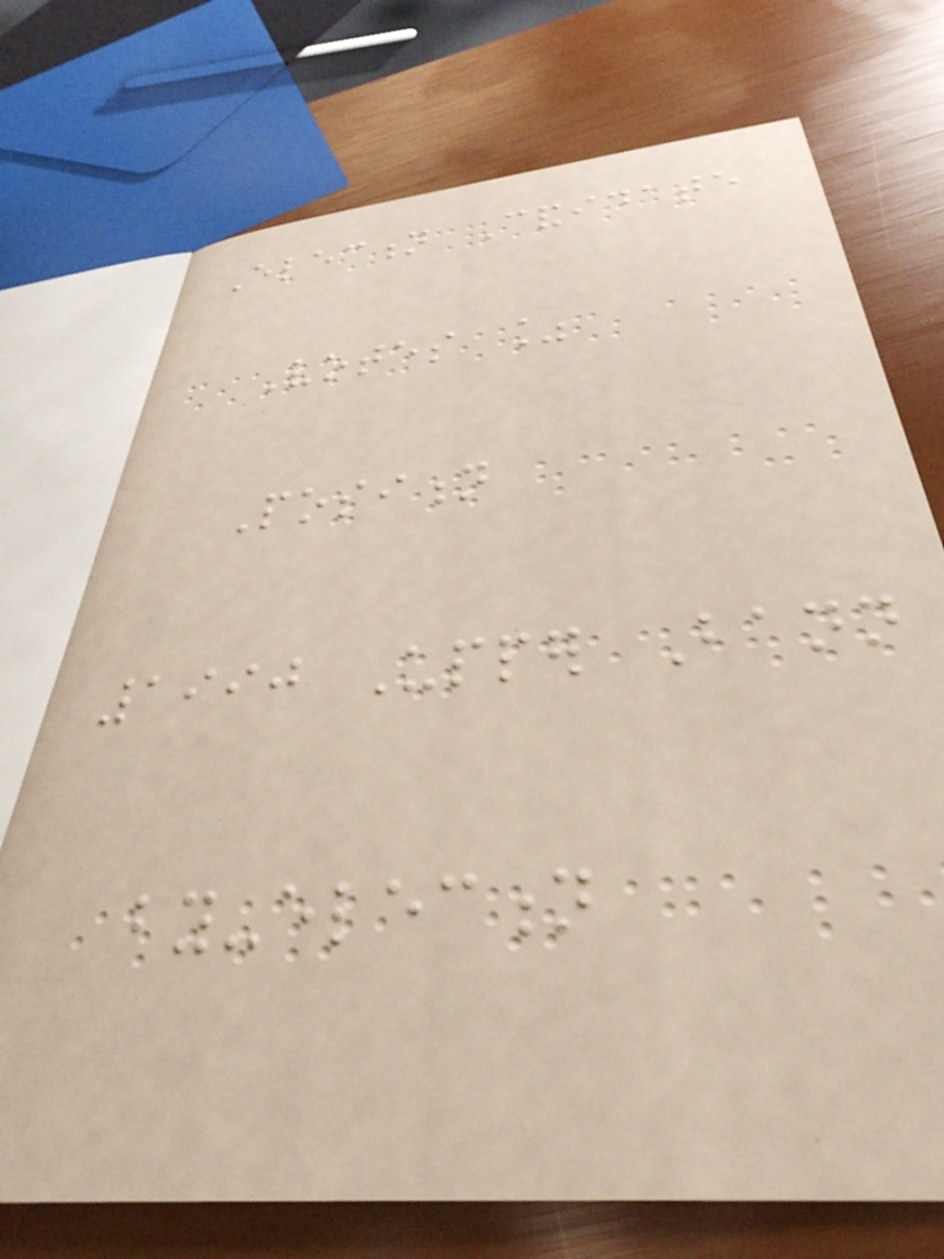Election Candidate
Votes %
Position
1990 Upper Bann
by-election
